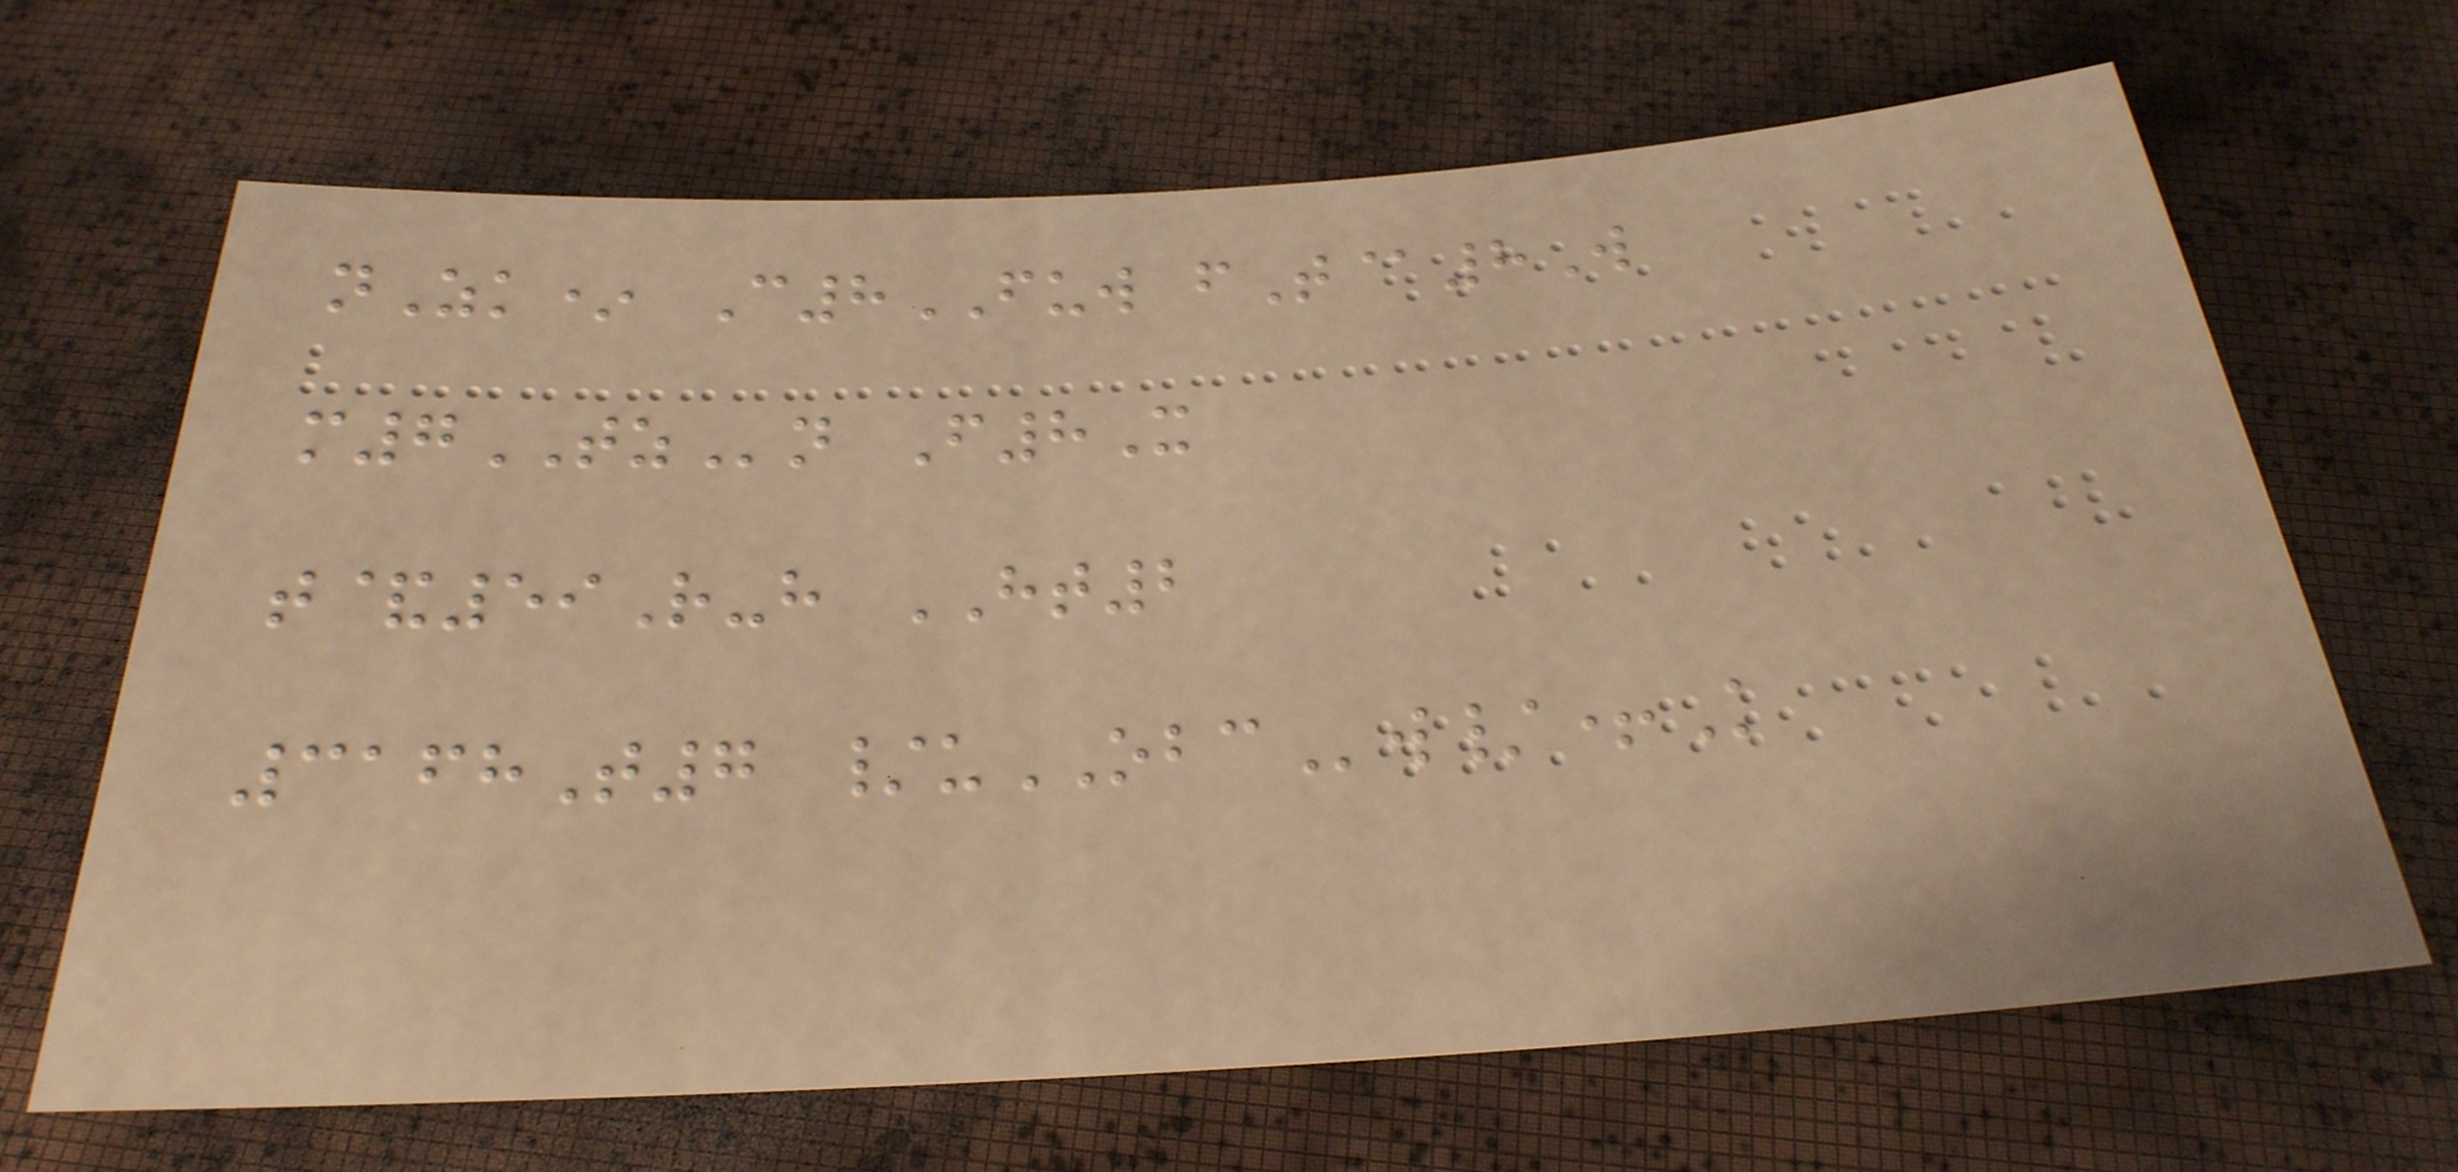nZk* C8FUW fT@8W
m7TZn F8X
t&59R-h HT2
3168T7 /uOBCw/+K
